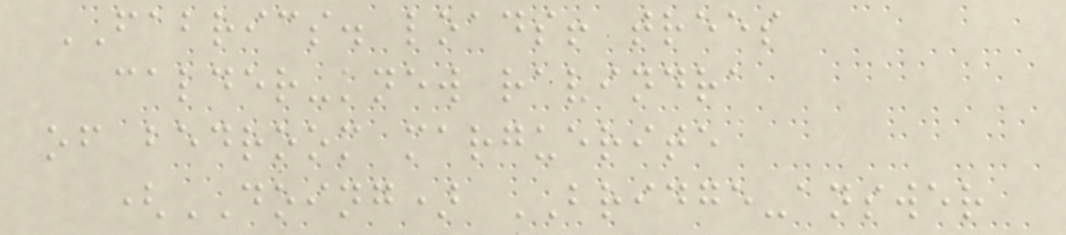FABRICS. loads! trees
calder-knew ravindra
of bedroom marguerite
(DOING) BRIDGE-answer
